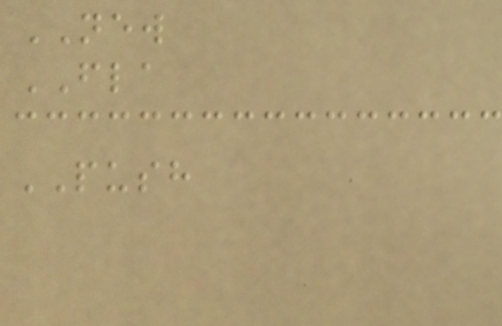NEW
FLA
PUSH
